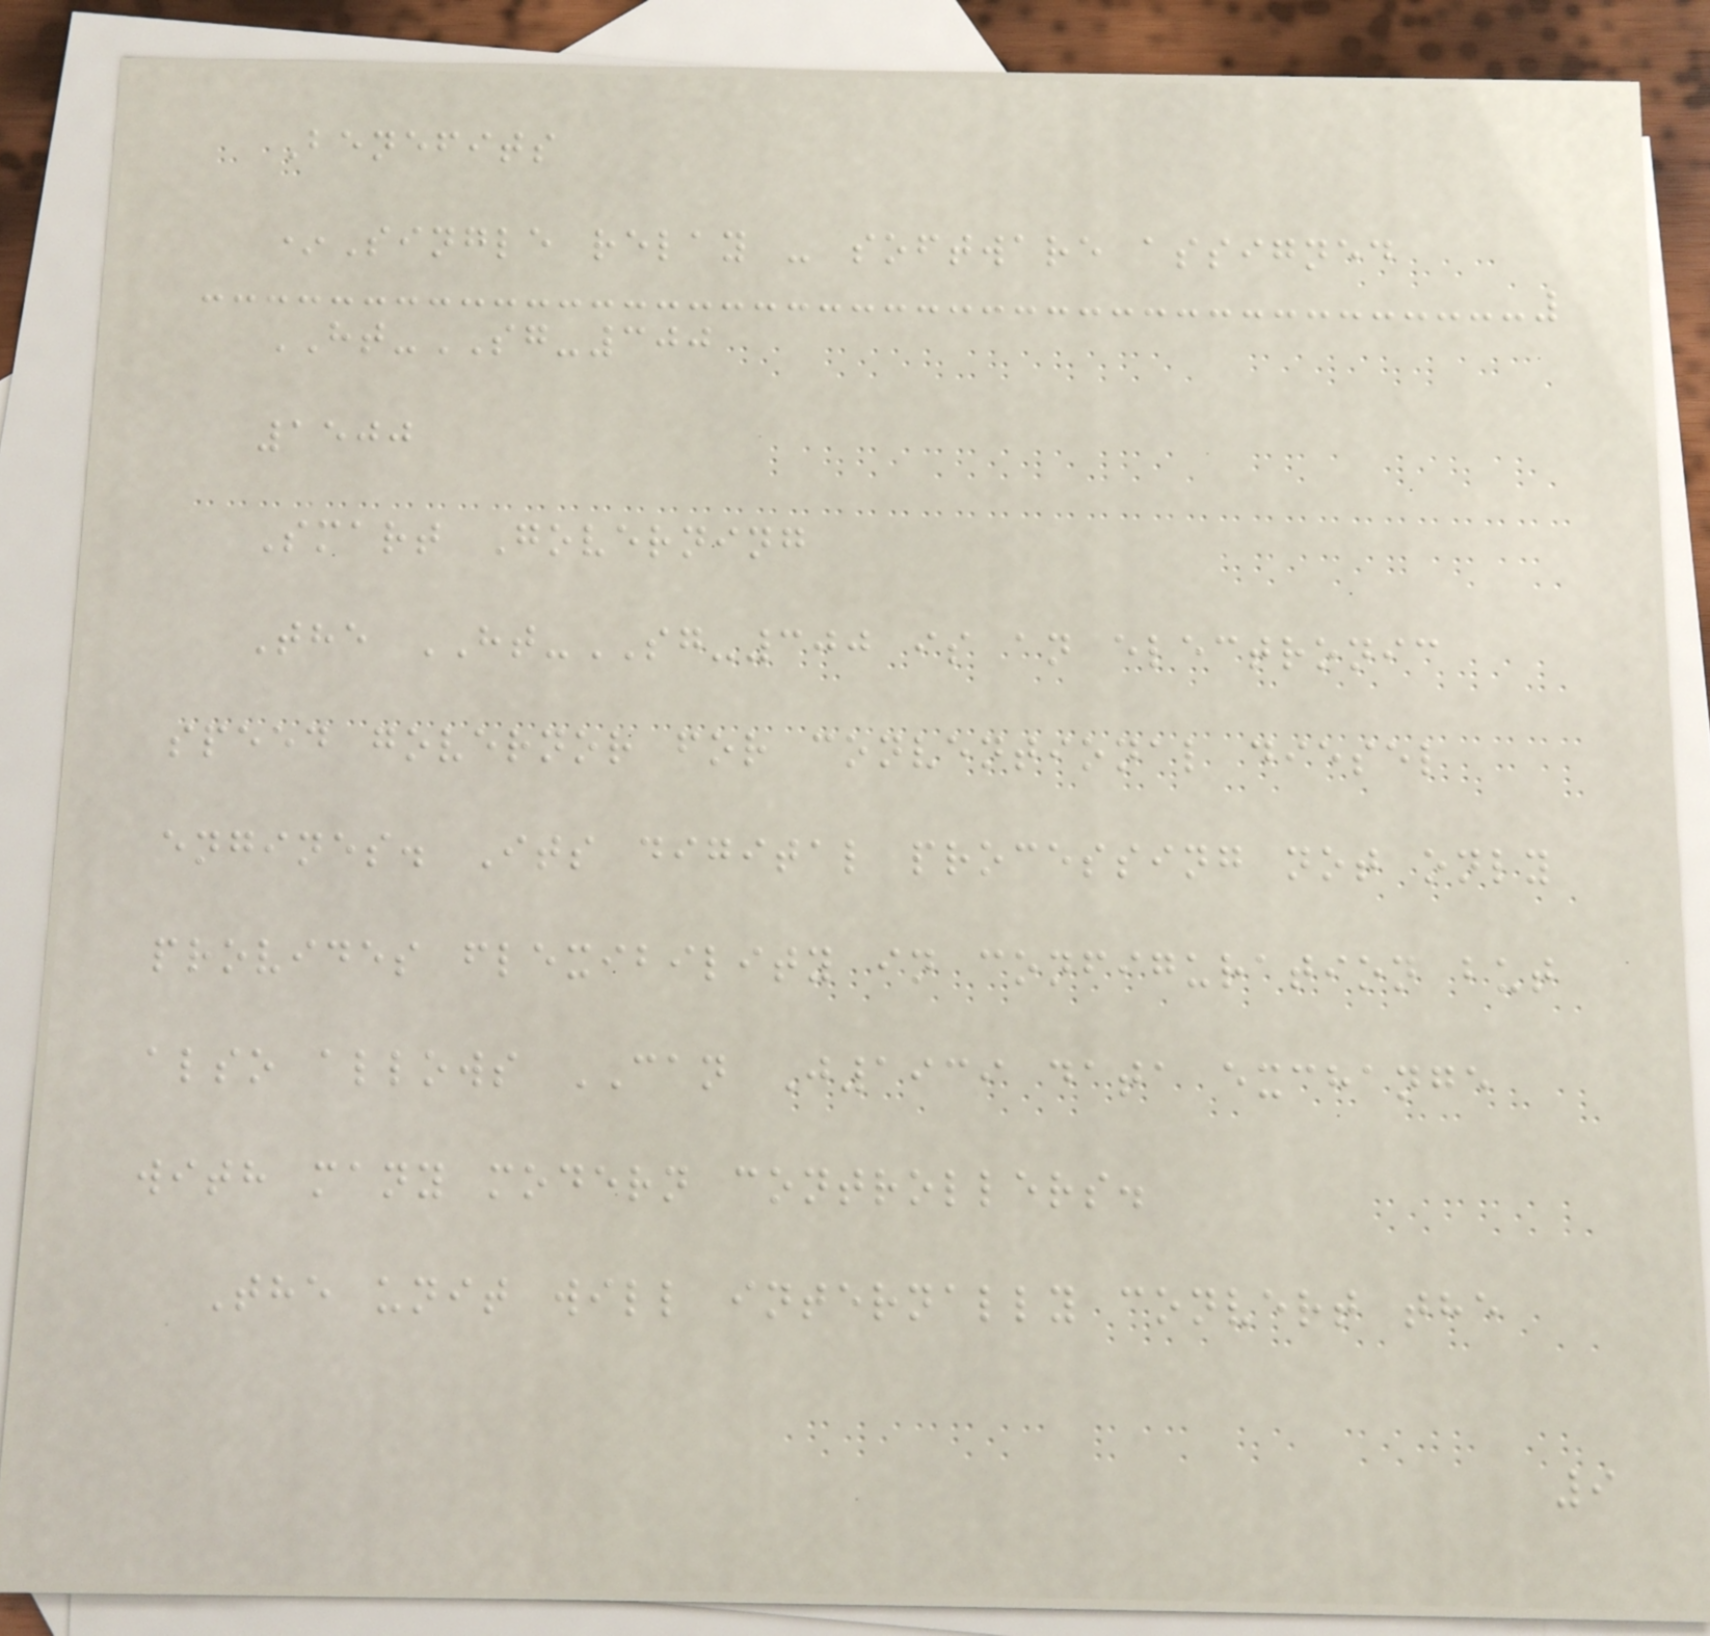Benefits
*Single relay - software assigned
HT-SG-300
1500
Smart Governing
The HT-SG-300 is an electronic
speed governor for conventional diesel
engines. Its digital processing not only
provides flexibility in configuration but
also allows CAN J1939 data exchange
with many modern controllers.
The unit will internally convert the
9
